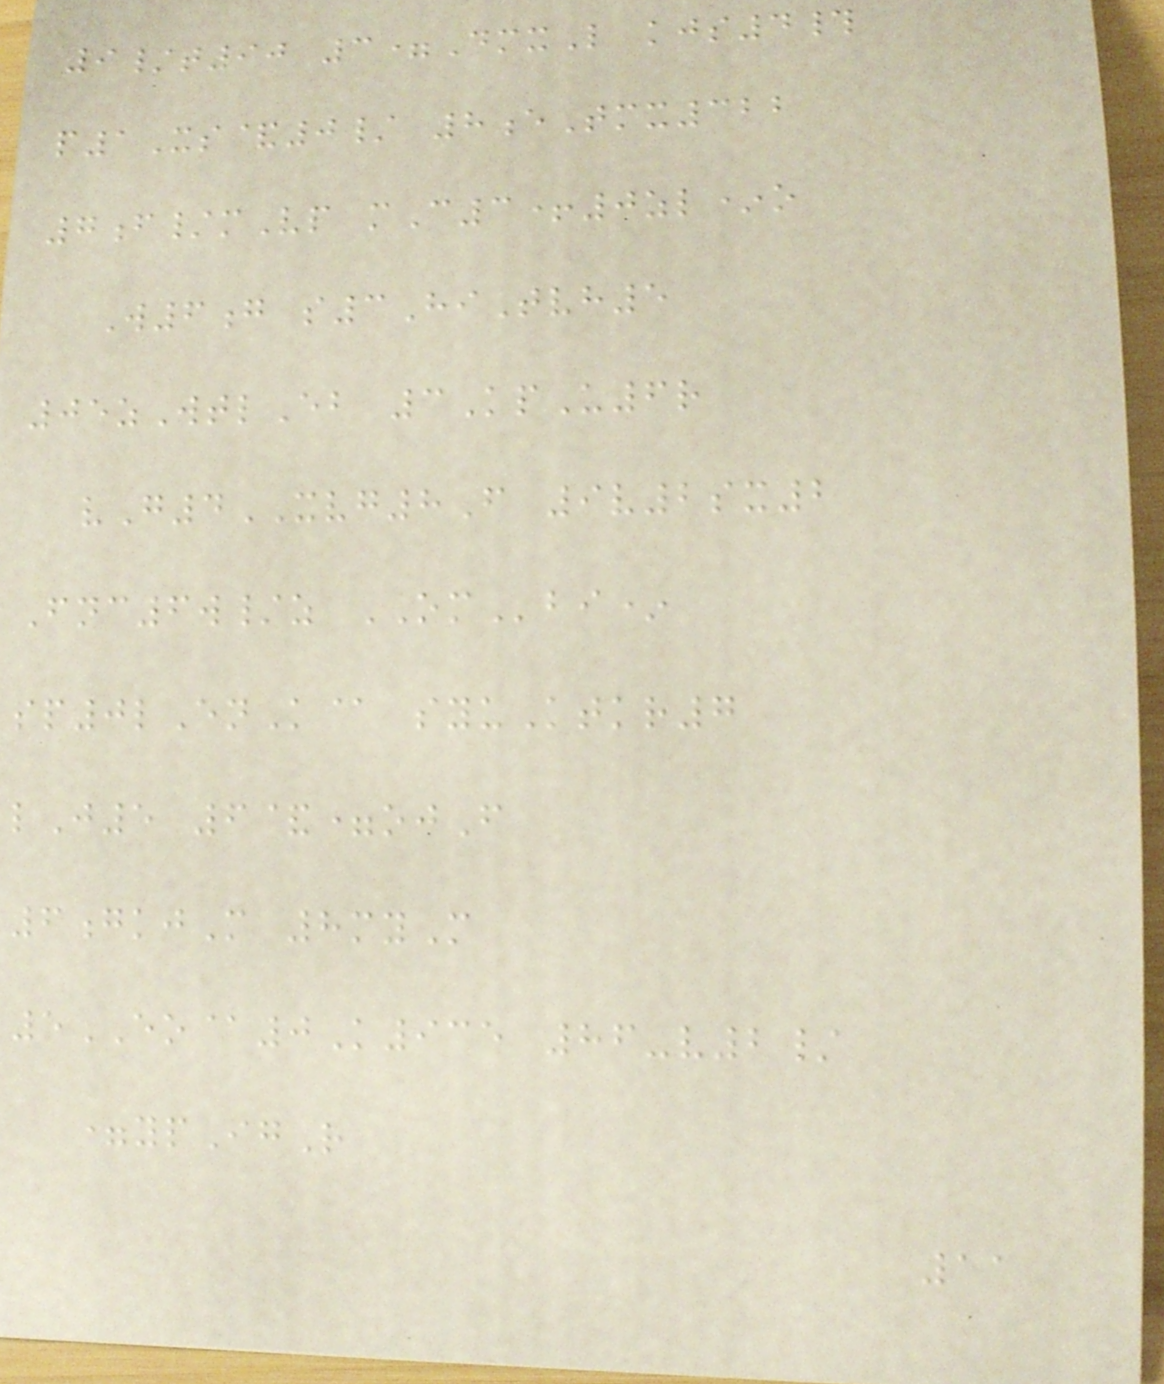9/t90 3=DmxL kjs4#
p1Xs&0/ 8eTmx322
7f/mVp mC3+0zl*o
W6g s3HiTvh5
05zWtlEb 3KpU6r
vG4XVG8F 9v2sx2
Fnc6w/z OMbi*
sp0lEnK@ syuKtkr7
lJ5 6&=ojF
6gkjM 8myM
5EO@0K935 86-v2/
=ypIgR
11
